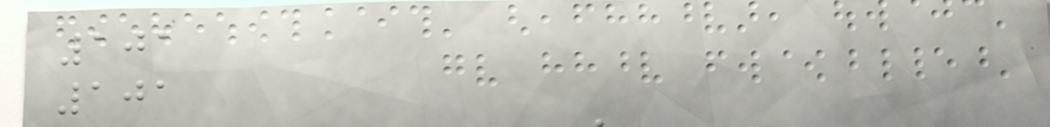101
101
